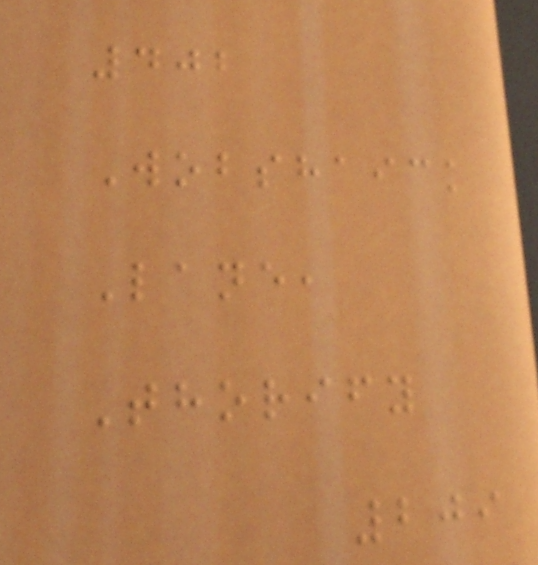402
Wobshaick
Lane,
Thorify
209
